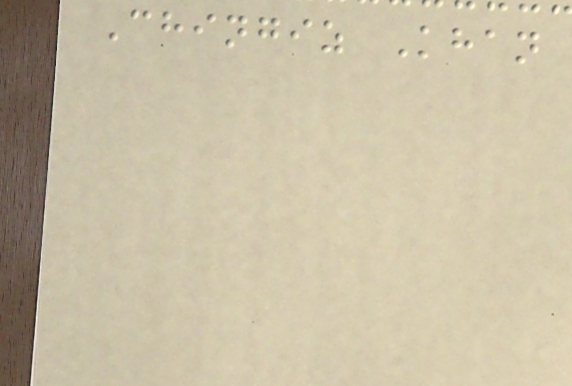Chingiz Khan
